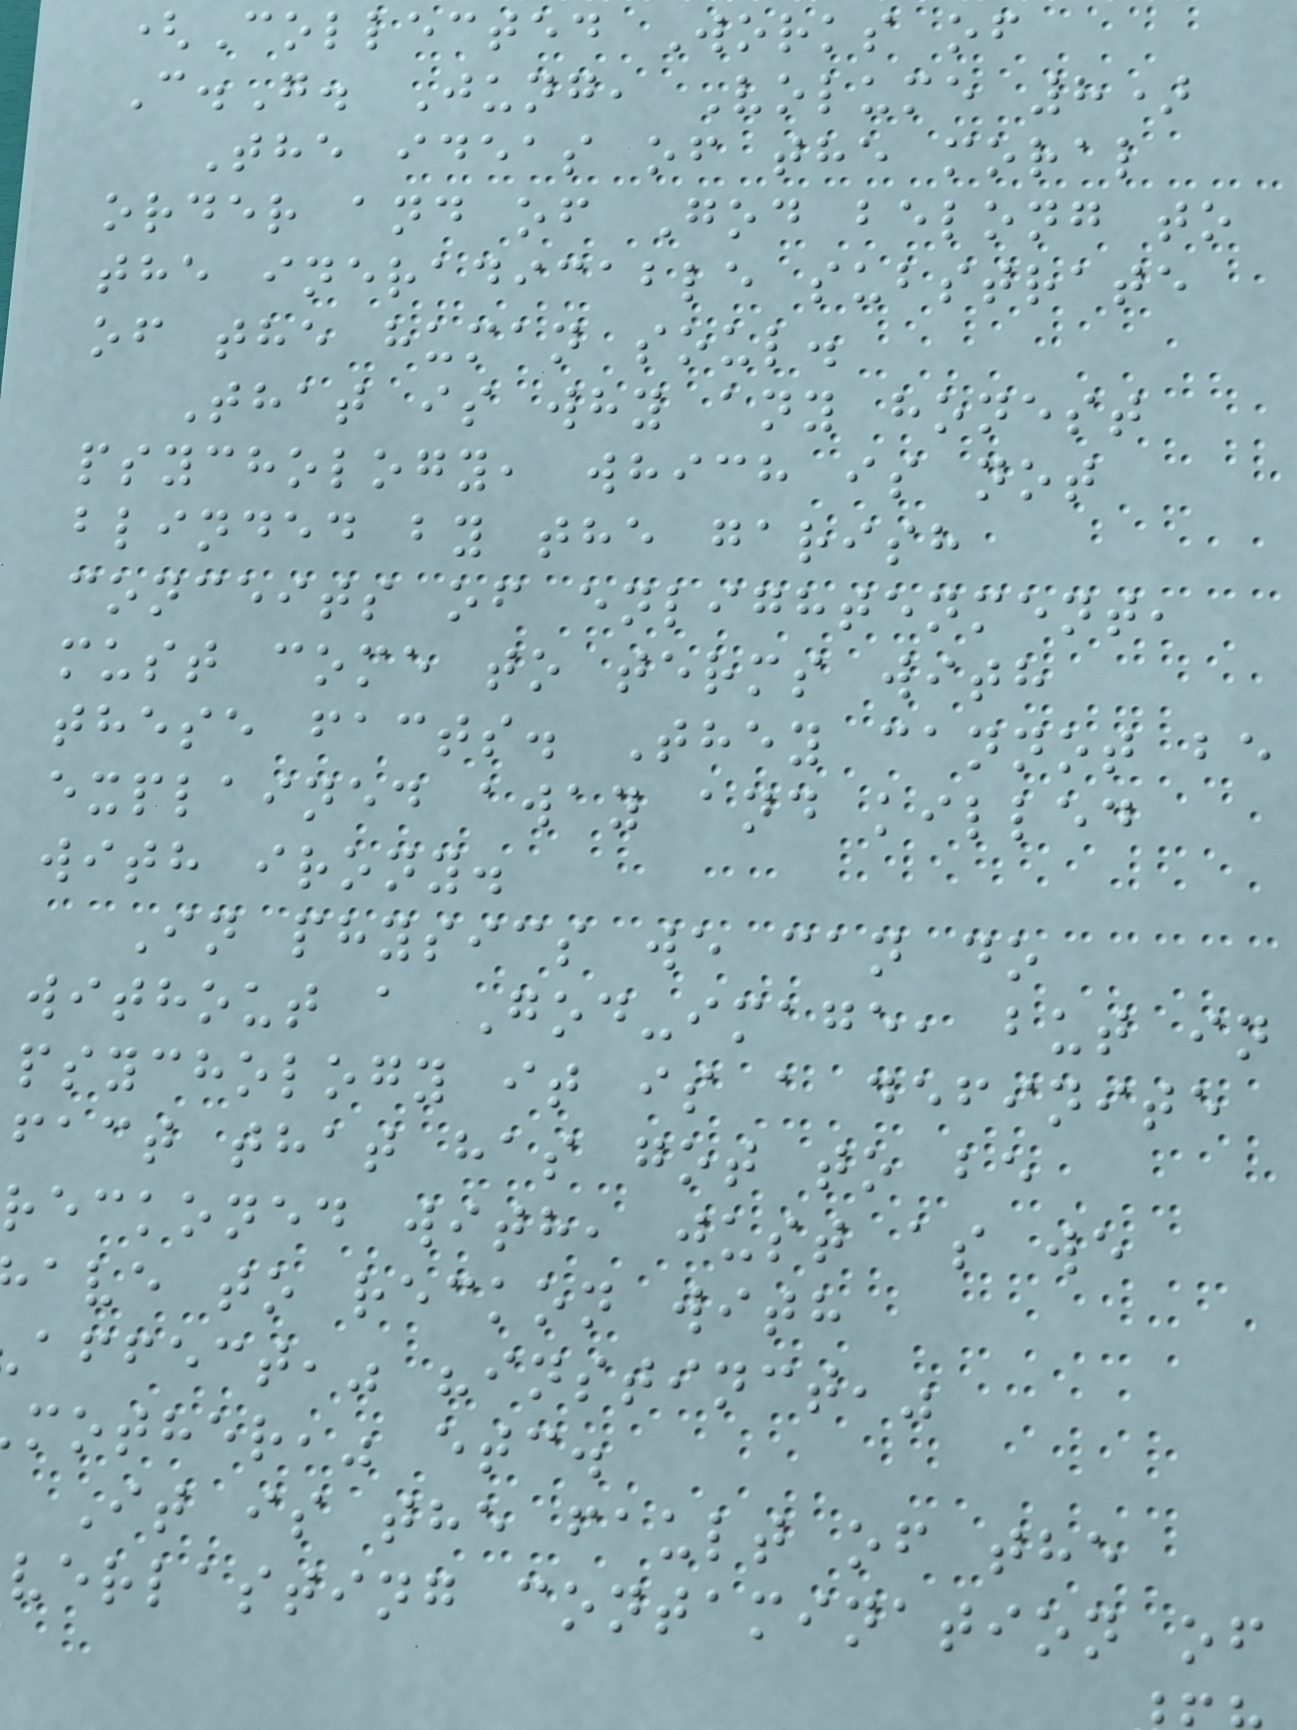(Collected Works of
C.G. Jung, Volume 8)
The ideas of the moral
order and of God belong to
the ineradicable substrate
of the human soul.
That is why any honest
psychology, which is not
blinded by the garish
conceits of enlightenment,
must come to terms with
these facts. They cannot be
explained away and killed
with irony.
In physics we can do
without a God-image, but in
psychology it is a definite
fact that has got to be
reckoned with, just as we
ave to reckon with
affect," "instinct,"
mother," etc.
It is the fault of the
verlasting contamination of
